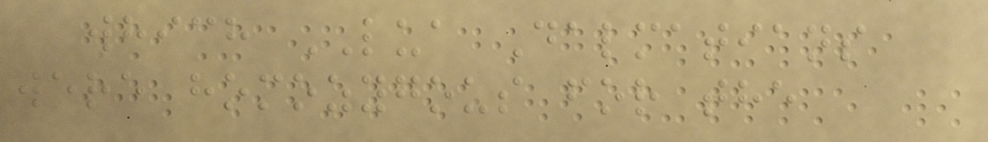which LUA Dalmatians
were homozygous for the
